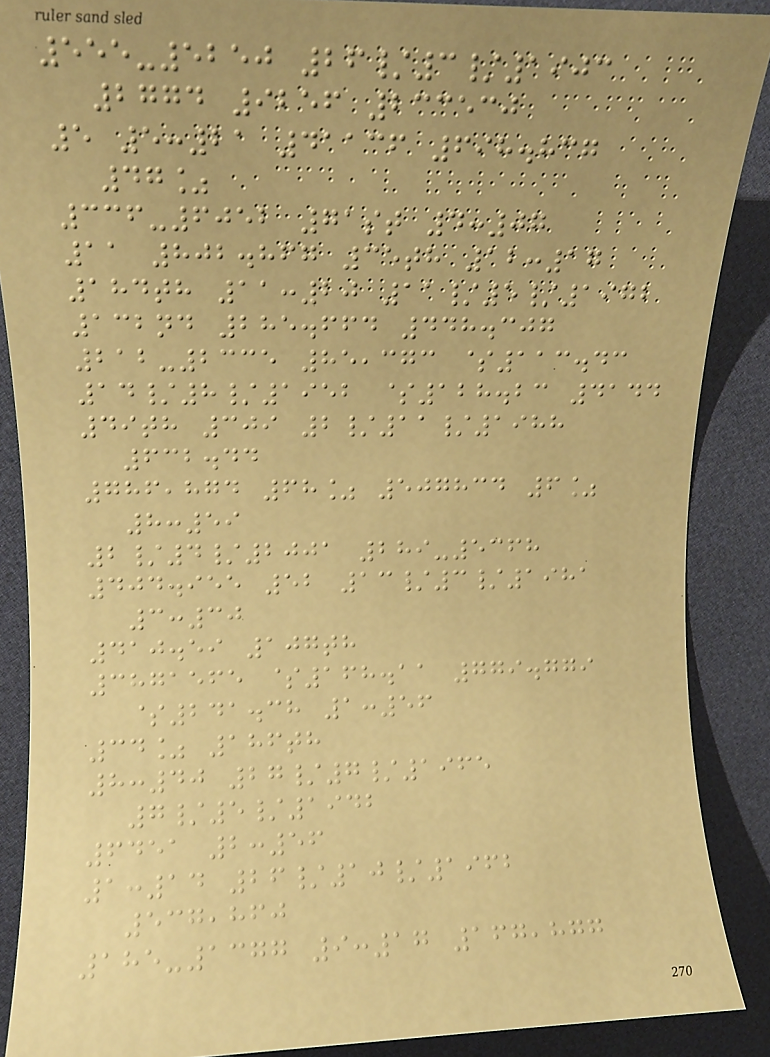555-5250 26/3/1903
2774 9256 233530
5 5:21 41136 698.837
47%
336-6052 71st 4:07
11 802.867 35th 12:17
184th 11:20 11/5/1972
132nd 285.664 448.307
212-2335 85,373 $113.43
14/8/1952 $128.23 4144
49th 309 2/11/1988
632.44
786,874 68% 507834 6%
8:59
2/4/2001 289-5368
404.955 52 13/3/1981
3:30
410.59 107th
3871565 $168.11 779.779
$241.38 1:56
34% 186th
8:40 27/7/1965
7/5/1942
6451 2:56
1:14 26/10/1962
537,860
185-1377 9:17 167,877
